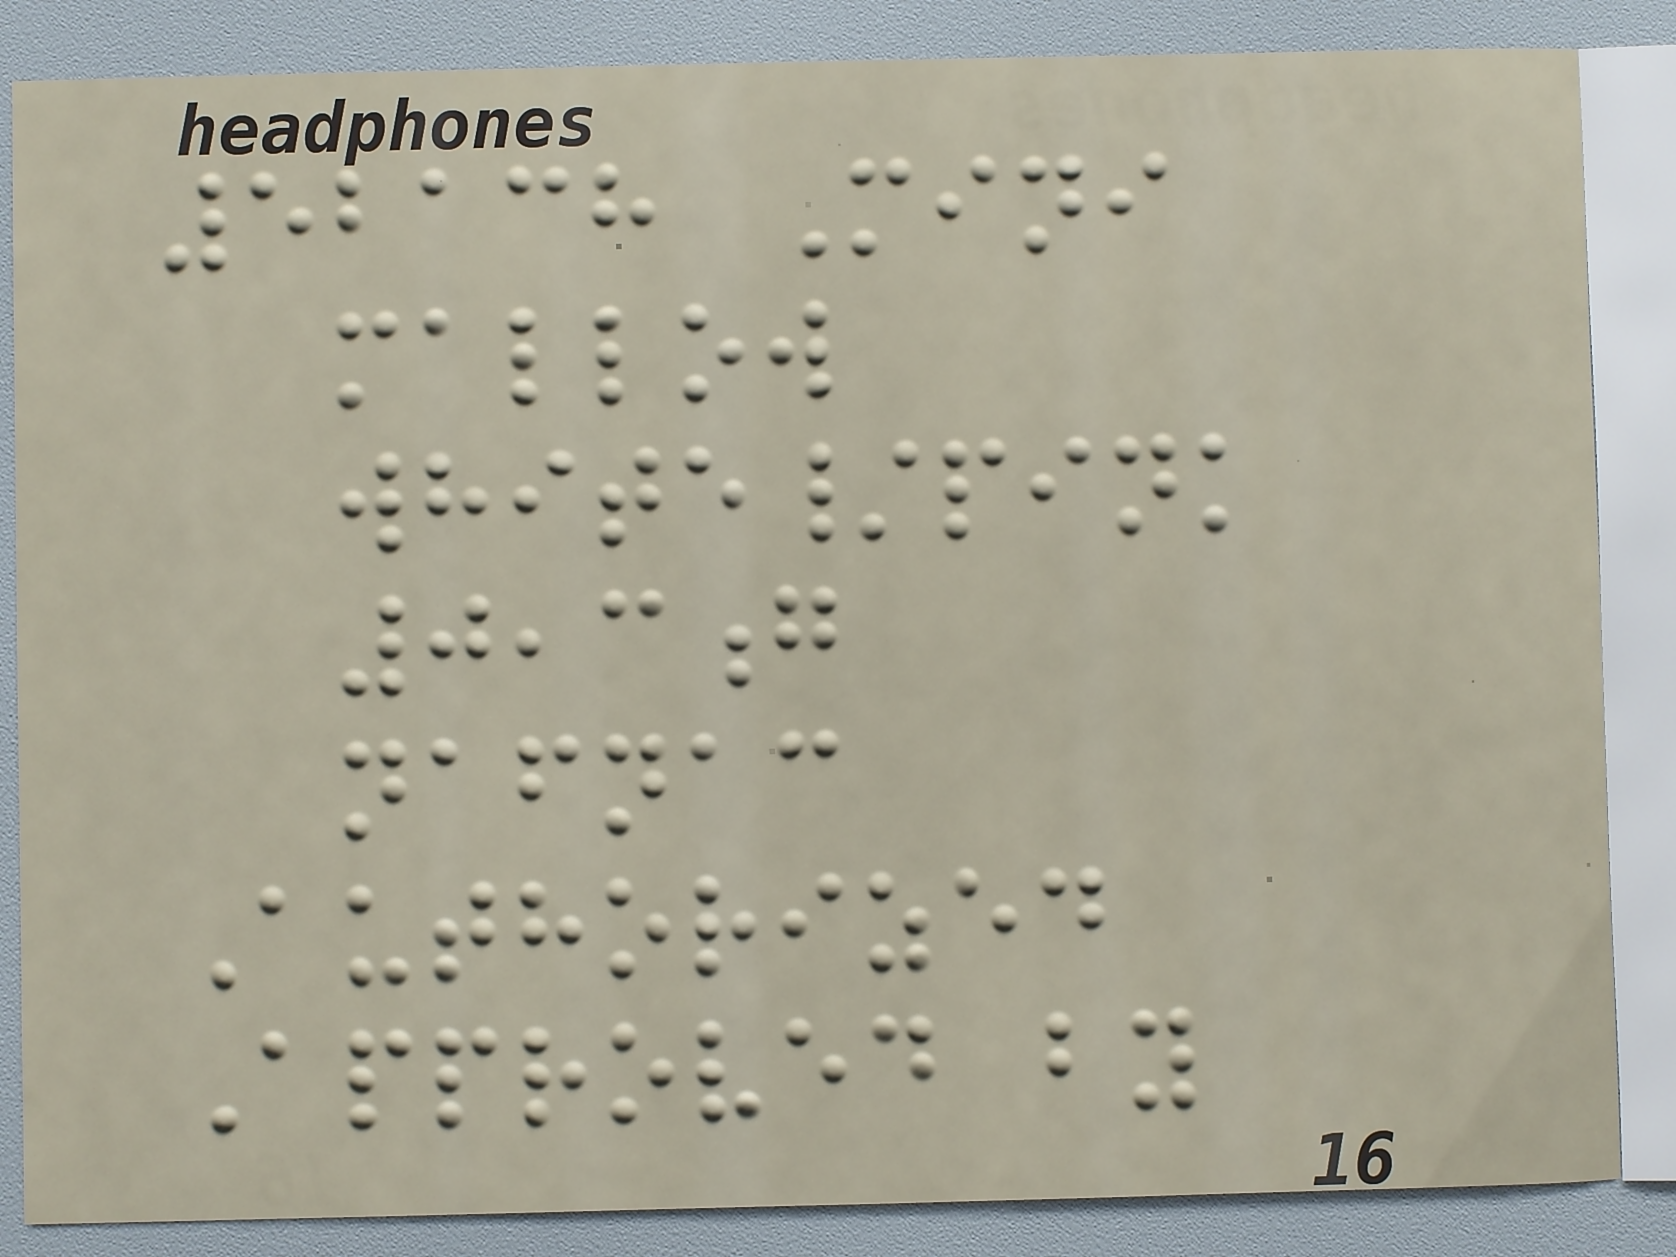52138 Mini
mallow
white/pink
0,3g
nafnac
Authorized
Approved by
